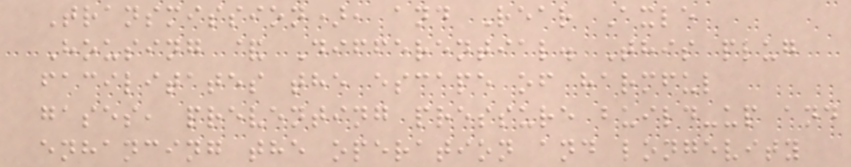Transmission), and Rear Axle
Housing & Differential. This plug
facilitates the escape of harmful
gases, preventing pressure build-up and
enhancing the operation and longevity
